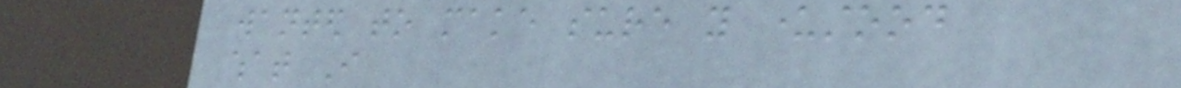wanted to make sure you understood
what I
